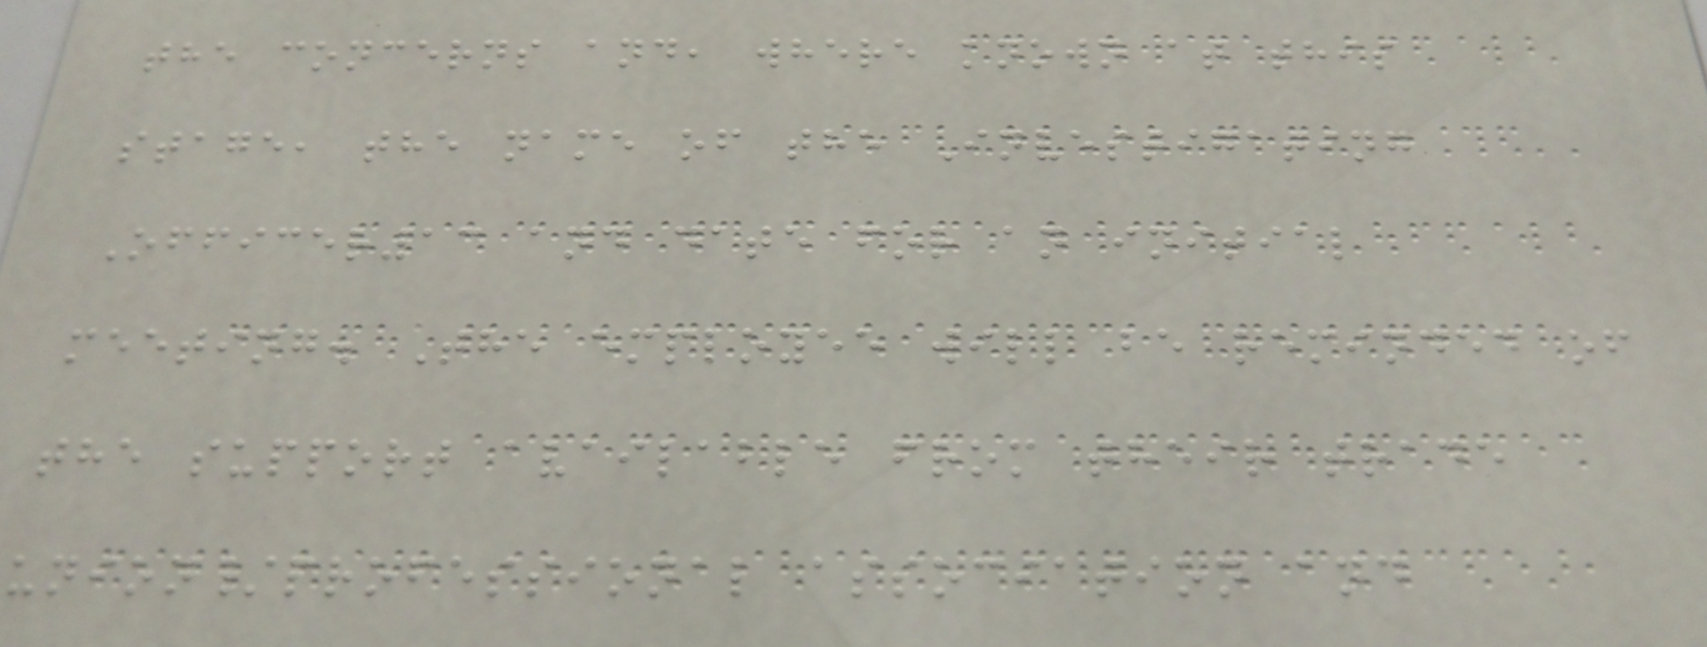the concerns and, where known at this
stage, the name of the Investigating
Officer13 and date for an initial
meeting. The employee will be reminded of
the support available from their trade
union/professional association and
